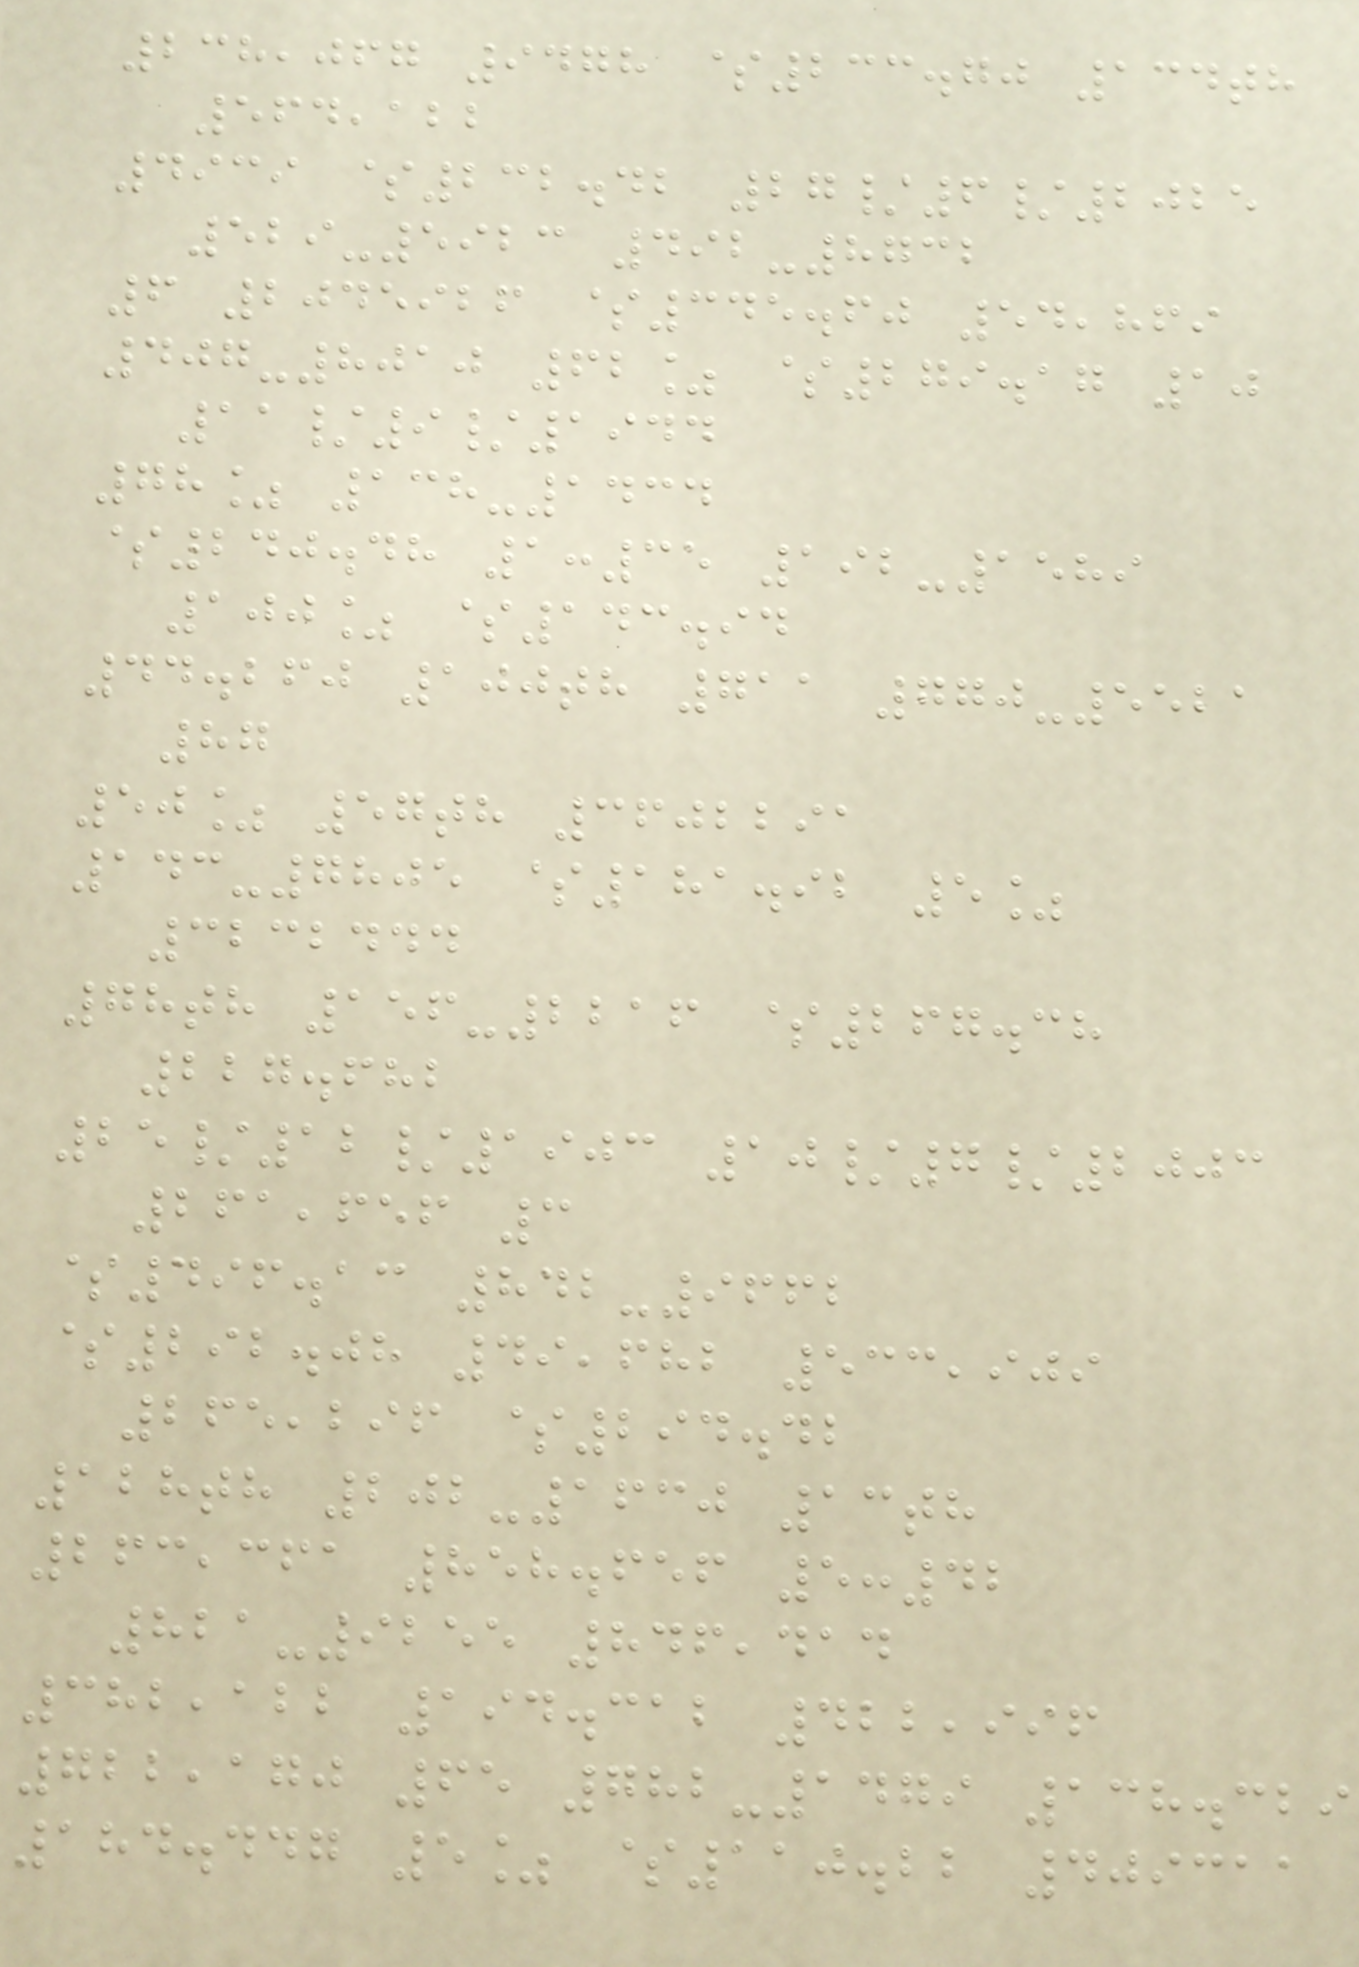238,067 9478 $233.70 134th
564,122
4939 $232.42 27/6/2025
529-5923 492-8732
6 2045926 $345.60 54,869
407-8010 62% $279.17 10
11/9/1944
78% 138-1434
$240.48 1:35 192-1589
100% $143.94
44.260 100th 711 770-5521
87
50% 57th 3602291
143-7805 $181.92 5%
3232444
78th 156-2216 $267.38
227.682
25/12/1903 10/7/2003
261,656 3
$496.13 842-9662
$292.08 49,682 533,909
265,296 $294.42
128th 202-1630 13th
263,361 858.656 5:42
821-9255 846,414
382,122 194.312 422,996
722,170 65 782-1479 138.329
184.447 5% $110.22 409311
